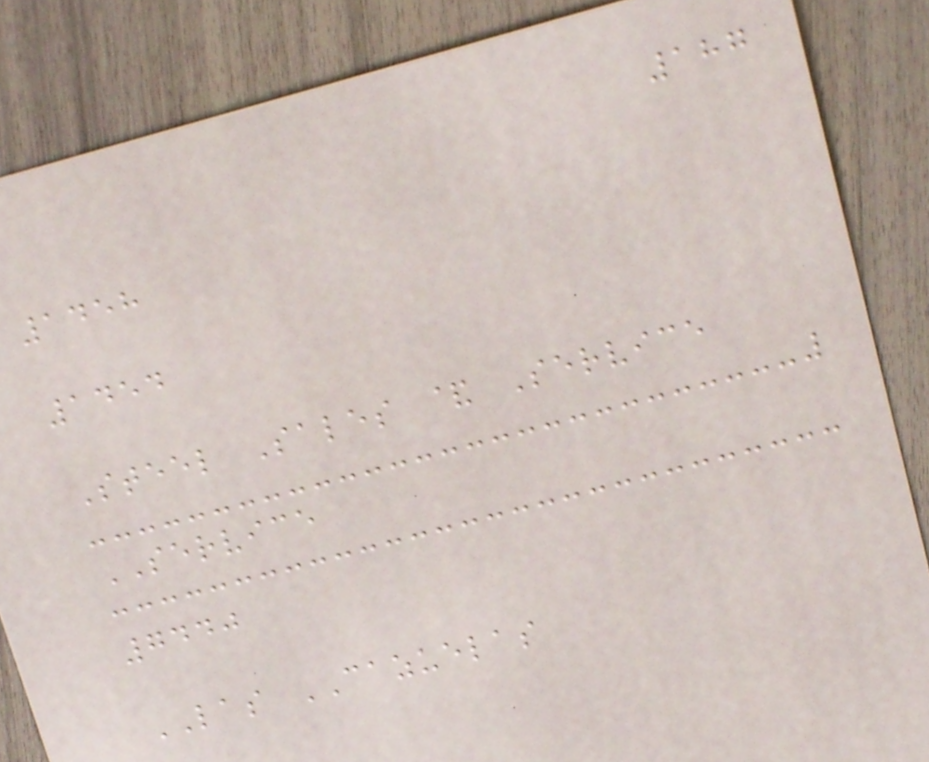187
1458
1454
Steel Sales & Service
SERVICE
7440
LAS CAZUELAS
